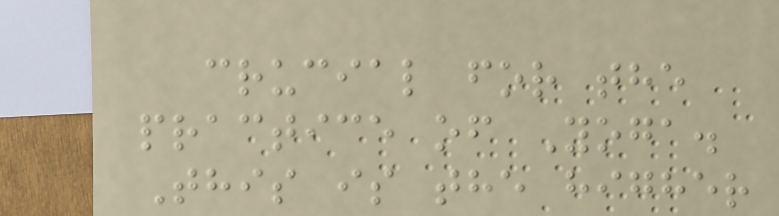crucial for the
practice of Yoga.
This is the higher
